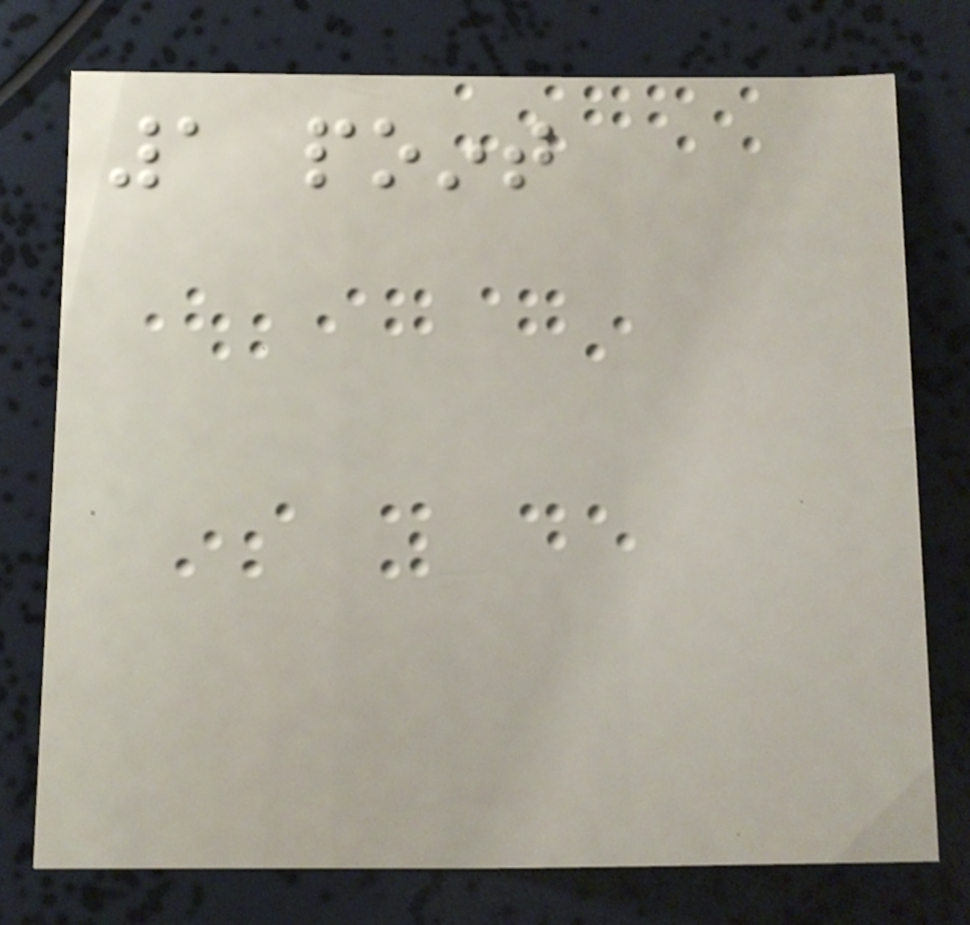1 point
